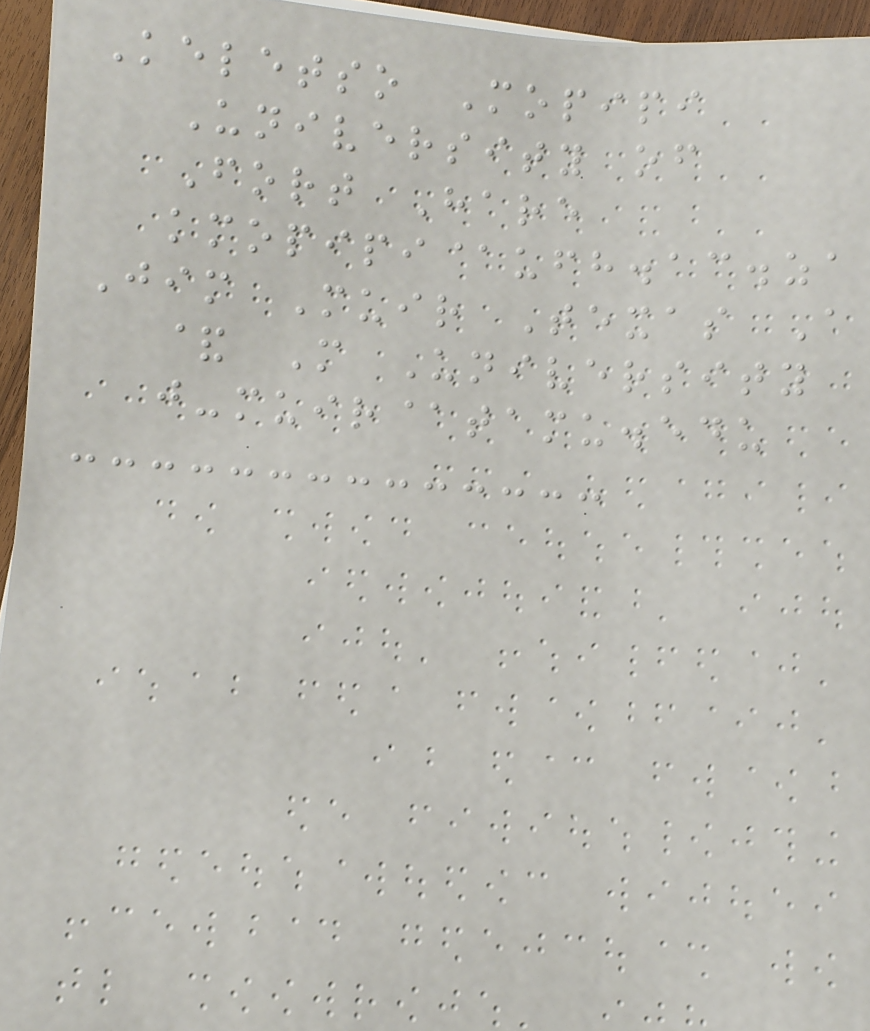Keletso Mopipi
University of
Fort Hare
kmopipi@ufh.ac.za
Jim Muir Texas A
& M University
j-muir@tamu.edu
